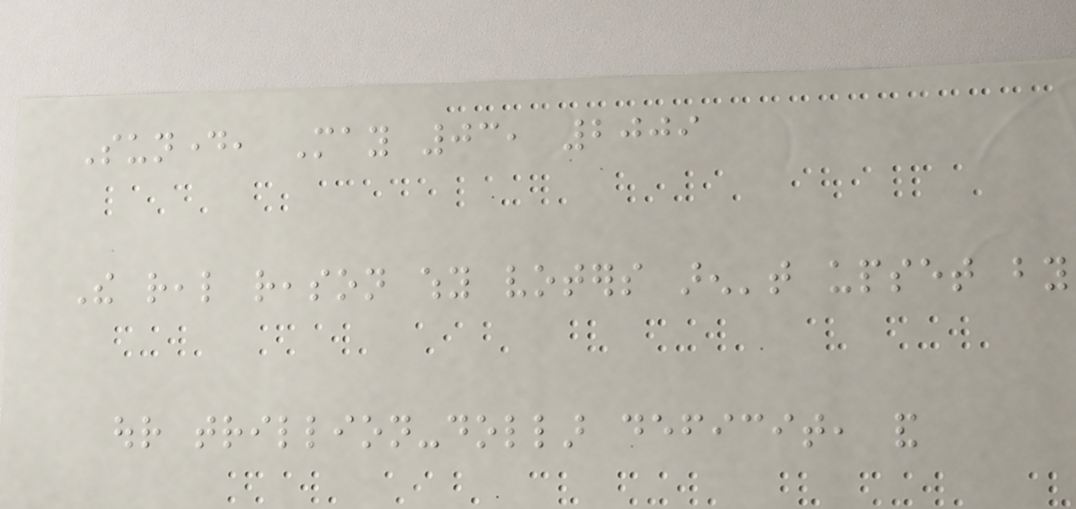Sunday, May 03, 2009
The real reason why voters aren't upset by
our trillion-dollar deficit, and
